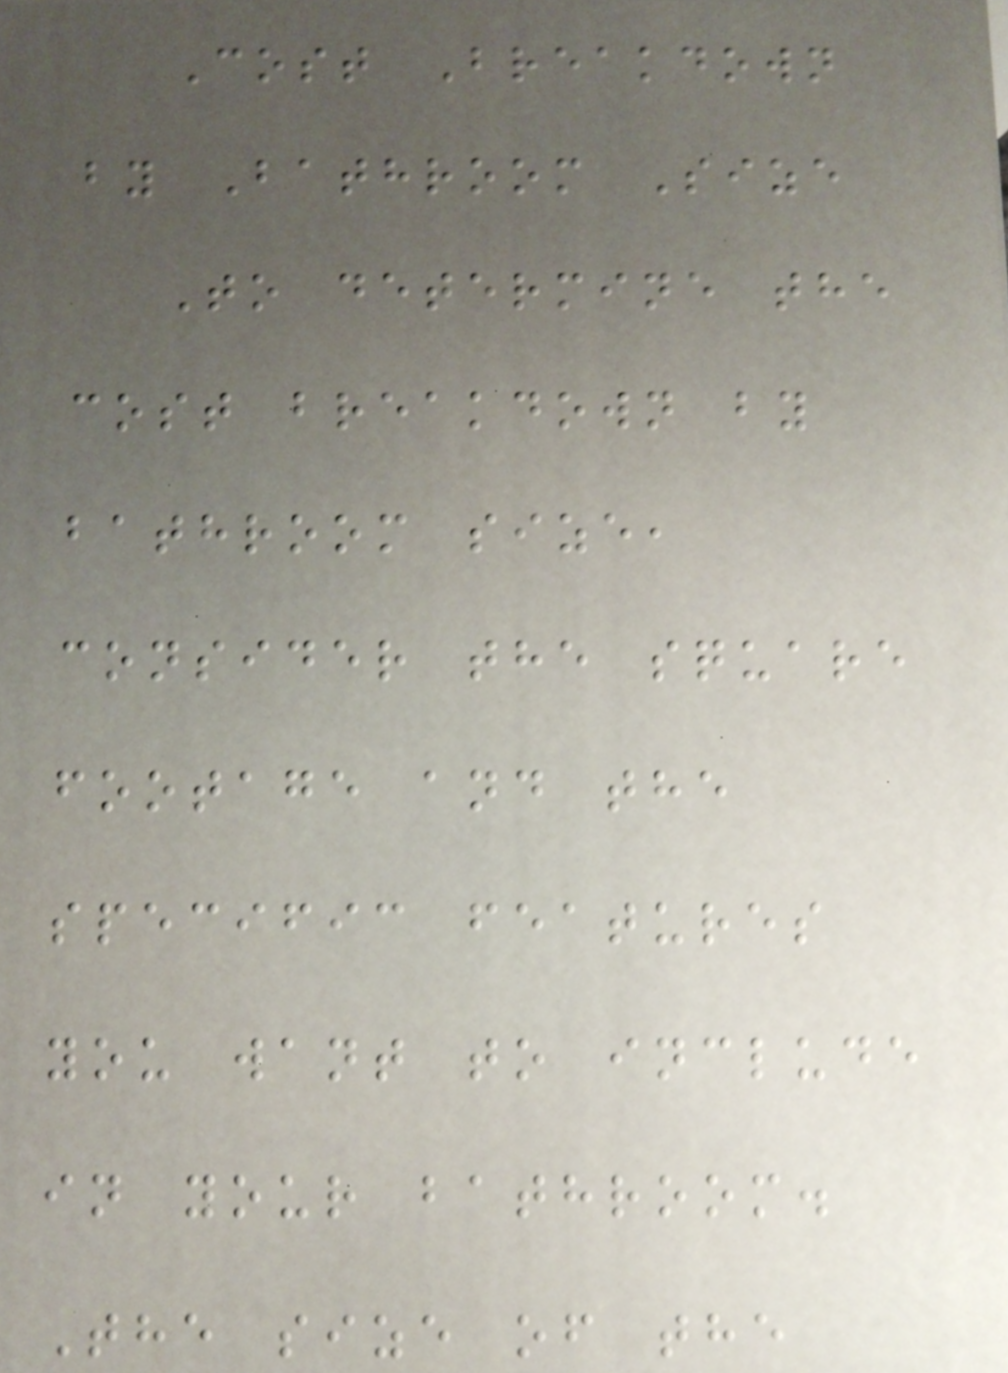Cost Breakdown
by Bathroom Size
To determine the
cost breakdown by
bathroom size,
consider the square
footage and the
specific features
you want to include
in your bathroom.
The size of the
